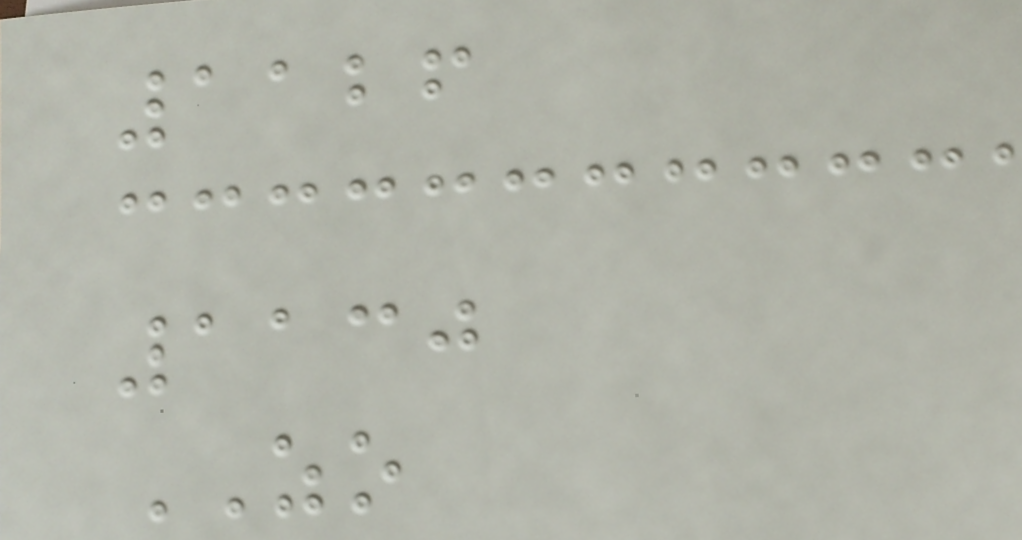1126
1130
ZO
